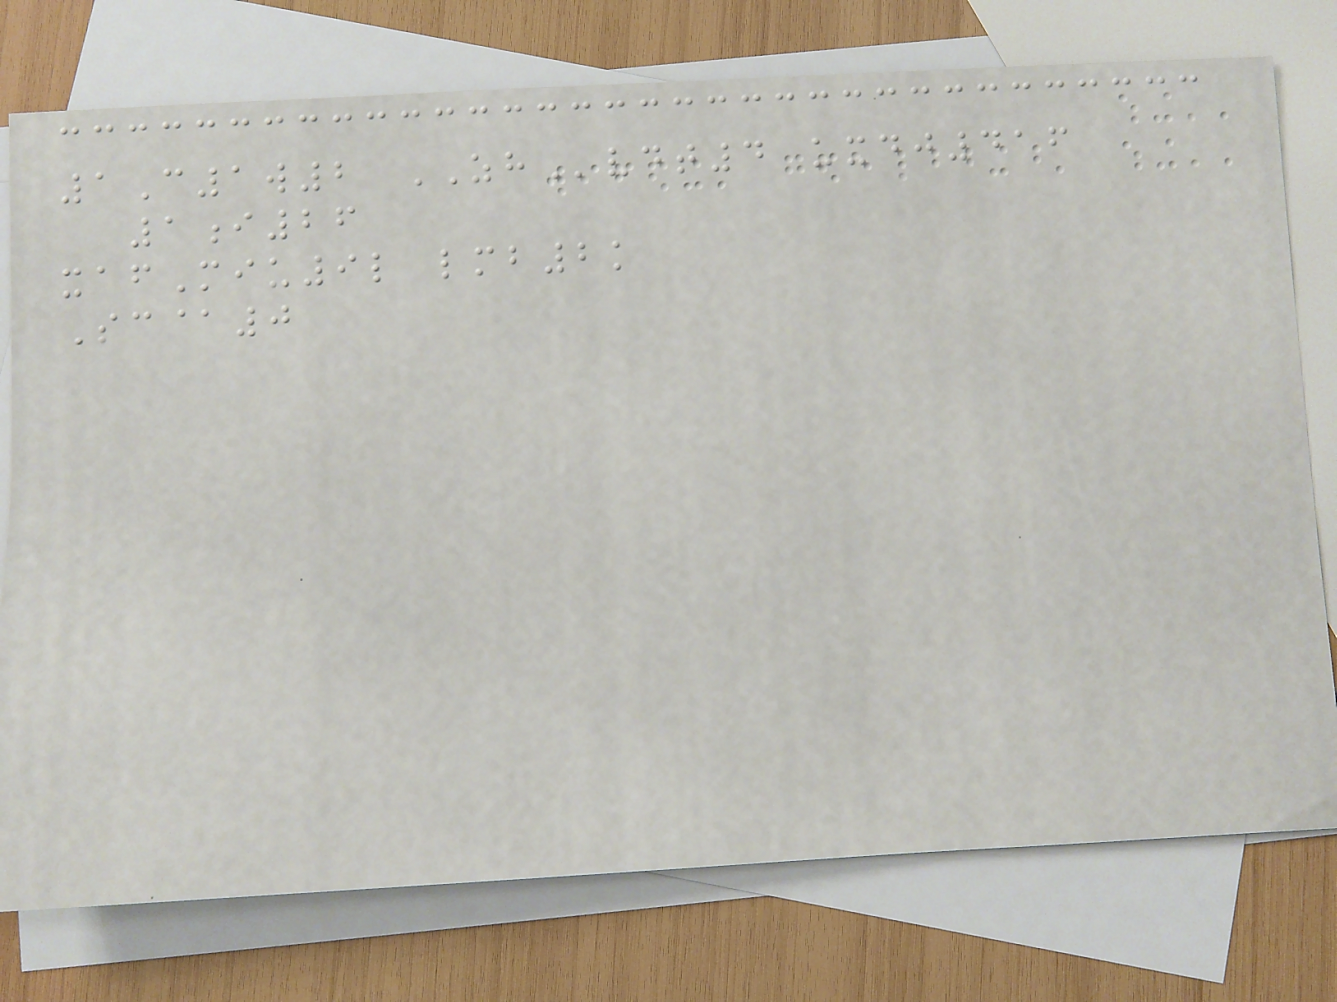1C1w2 ZHvdt4 uxdj416
1i26
xafMiu9l lmb2k
Sc@0
